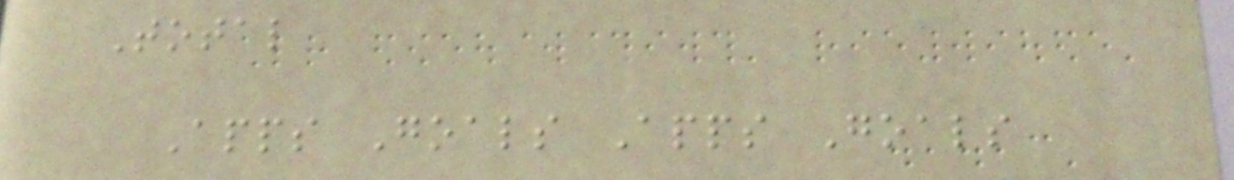Total
Apps Goals Apps Goals
